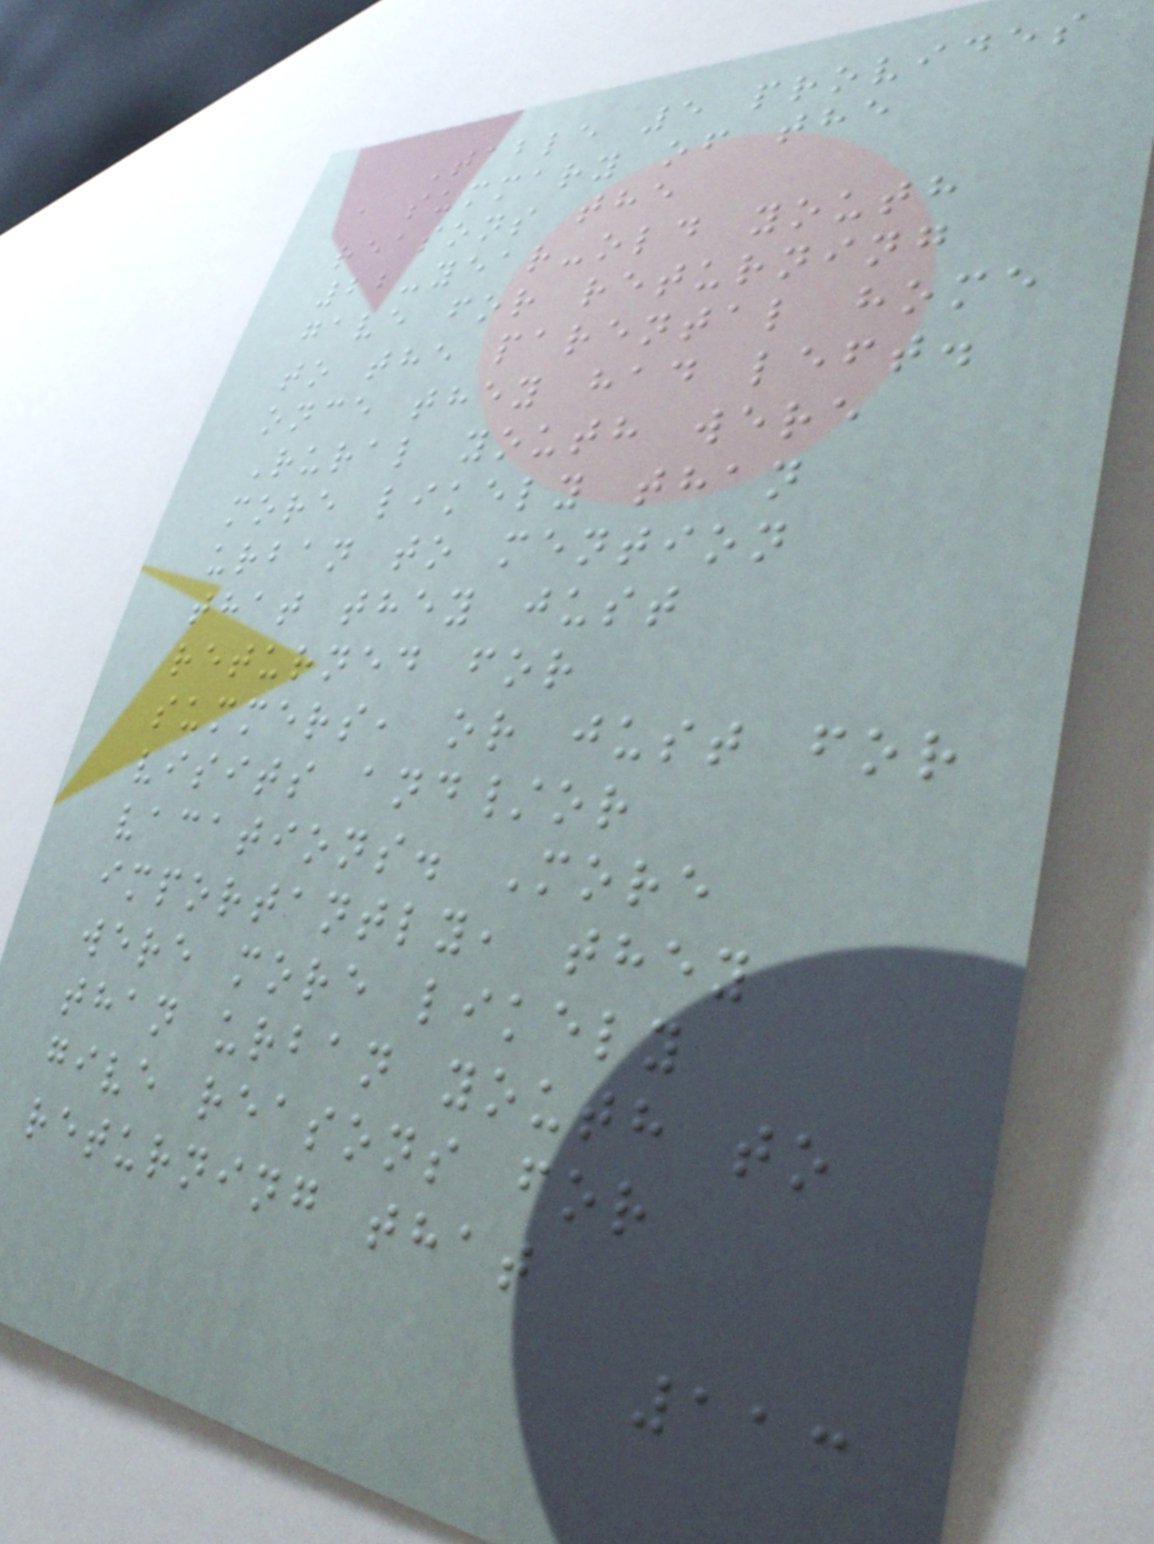Table 5 provides
a summary of the
reasons the
22-year-old youth
gave for returning
to the parental home
once they had left.
Rural youth were
more likely than
urban to mention
that they just
returned for
summers, or just for
visits and/or
vacations. More
importantly, they
were more likely
than urban youth to
give reasons for
returning that
113
